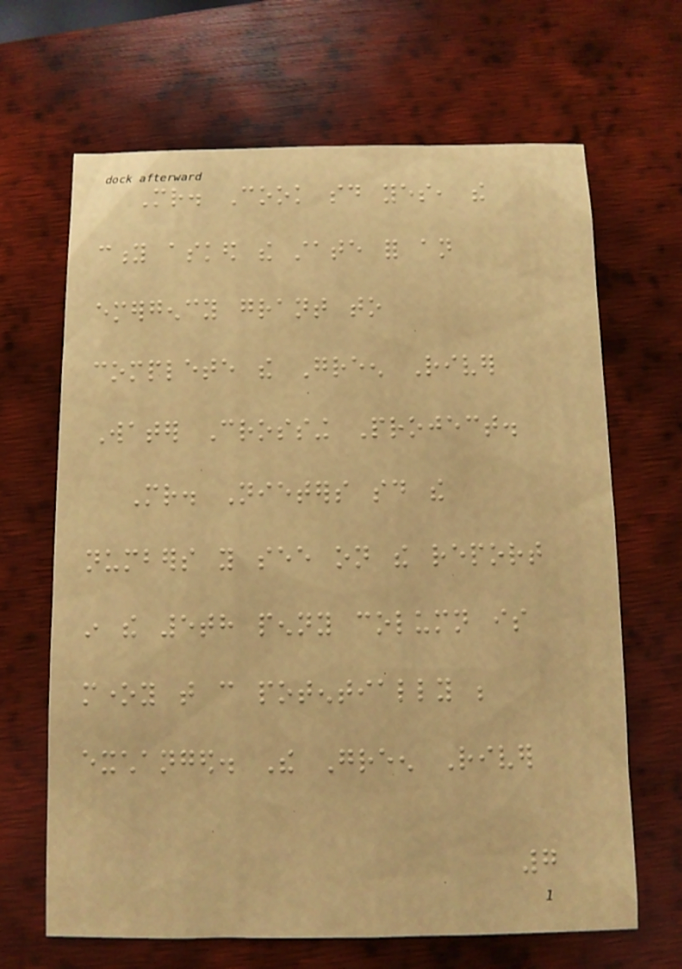Mr. Cook said yes, the
city asked the state for an
emergency grant to
complete the Green River
Water Crossing Project.
Mr. Nieters said the
numbers you see on the report
in the 5th penny column is
money that can potentially be
exchanged. The Green River
7
